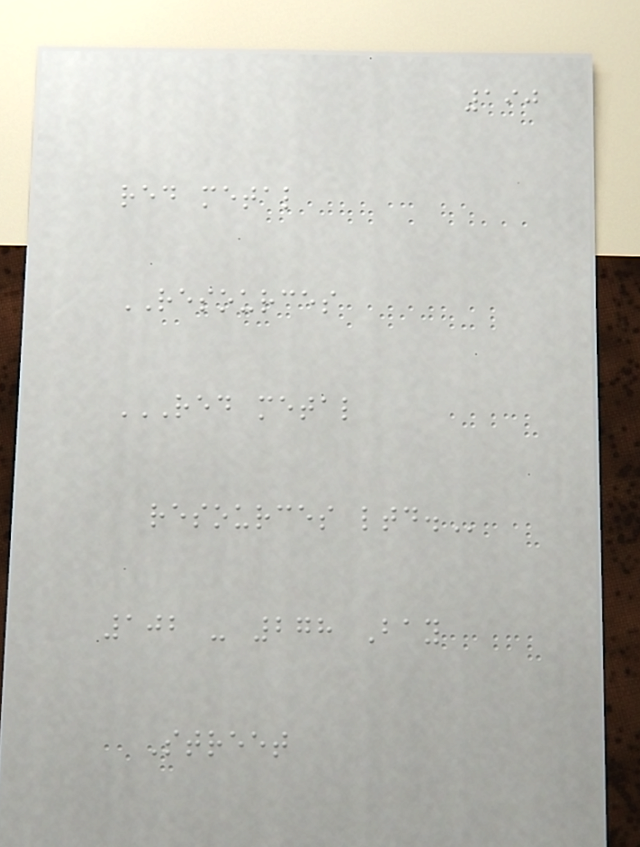190
red metal
RESOURCES
RED METAL
RESOURCES LTD.
102 - 278 Bay
Street
